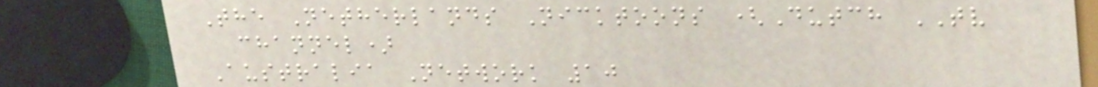The Netherlands Nicktoons (Dutch TV
channel)
Australia Network 10
